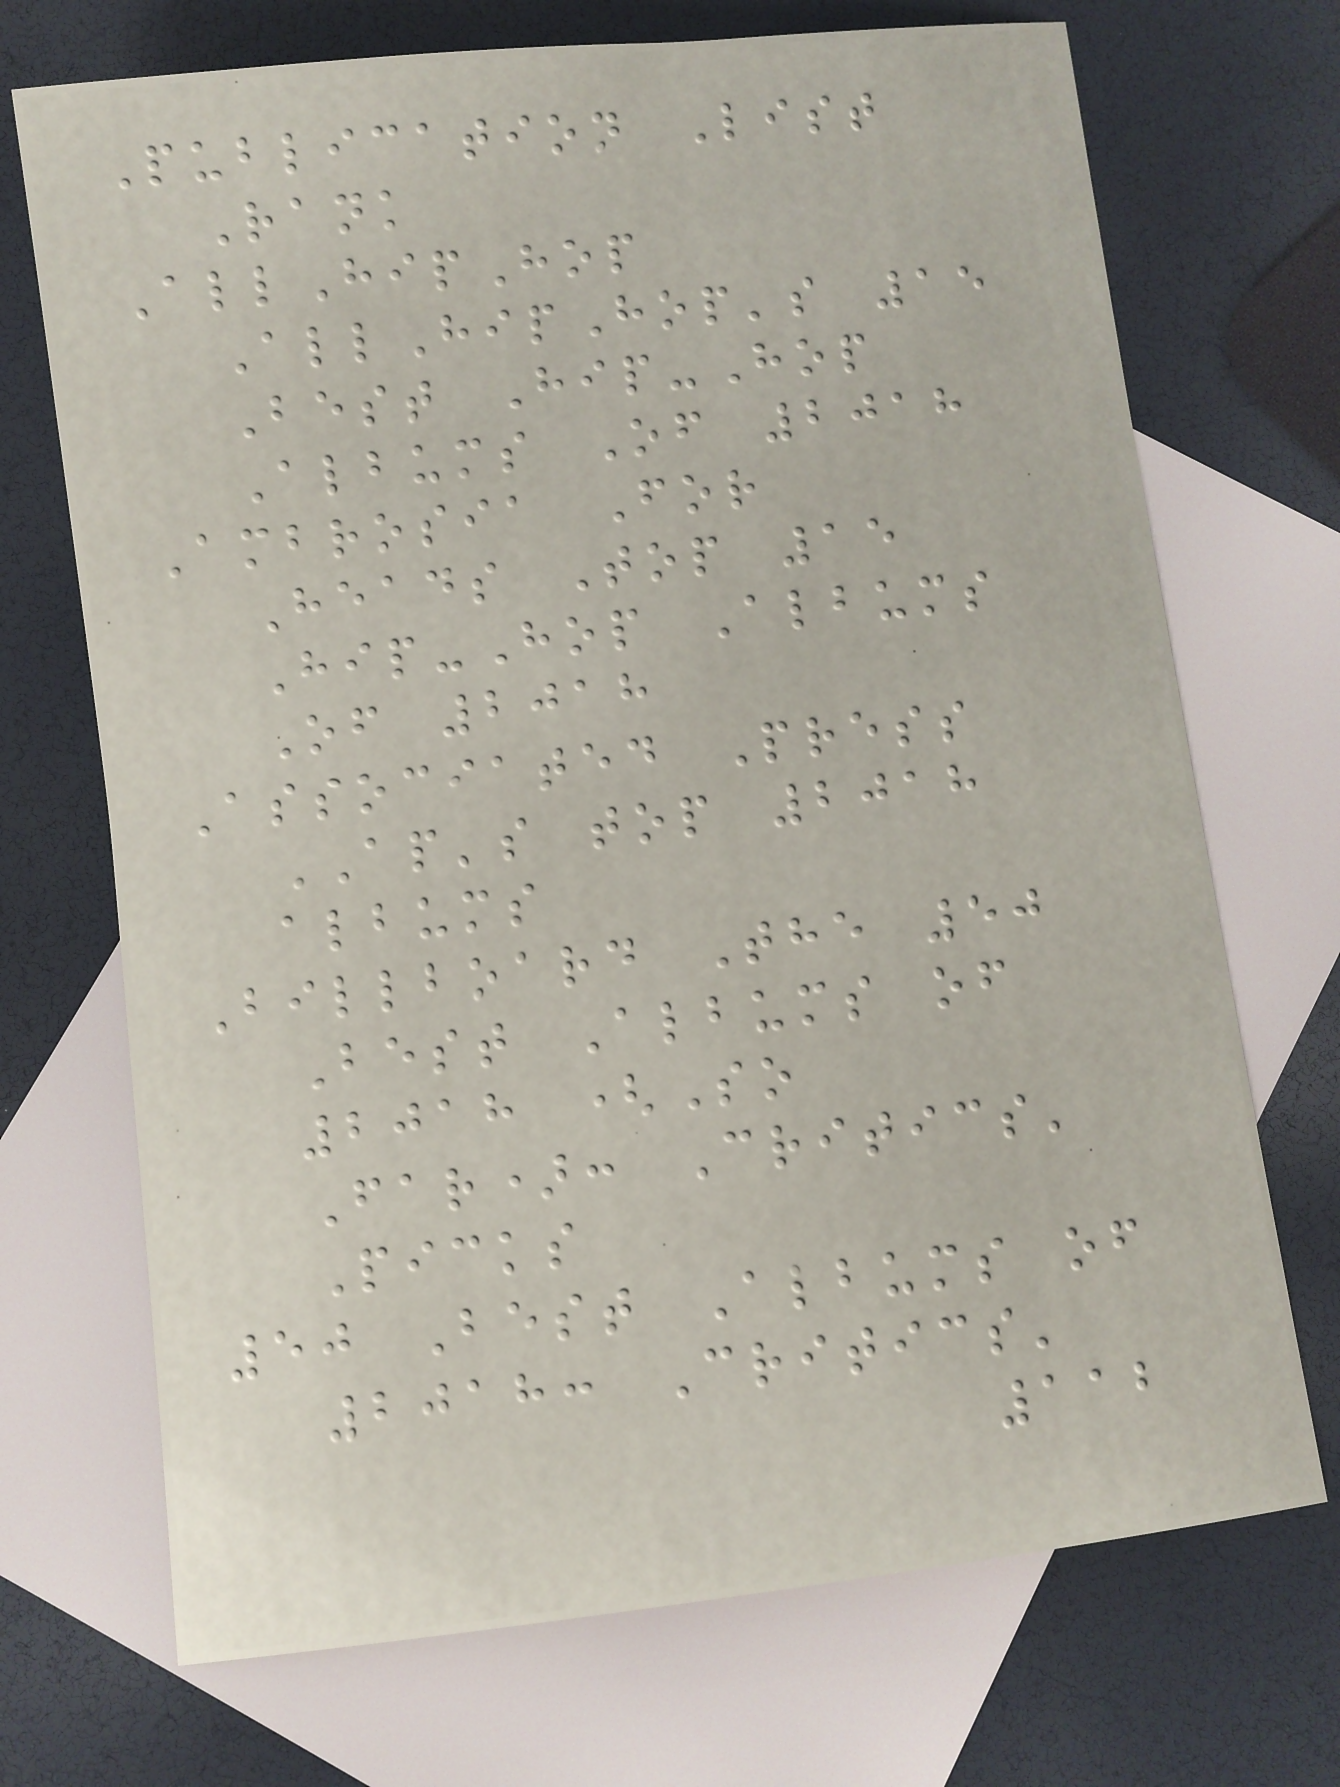Publication List
Rank
AllHipHop
AllHipHop's 15
Best Hip-Hop
Albums Of 2018
Ambrosia For
Heads Top 15
Hip-Hop Albums
Of 2018
Associated Press
AP's top 2018
albums
Billboard The 50
Best Albums of
2018 (So
Far): Critics'
Picks
50 Best Albums of
2018: Critics'
112
